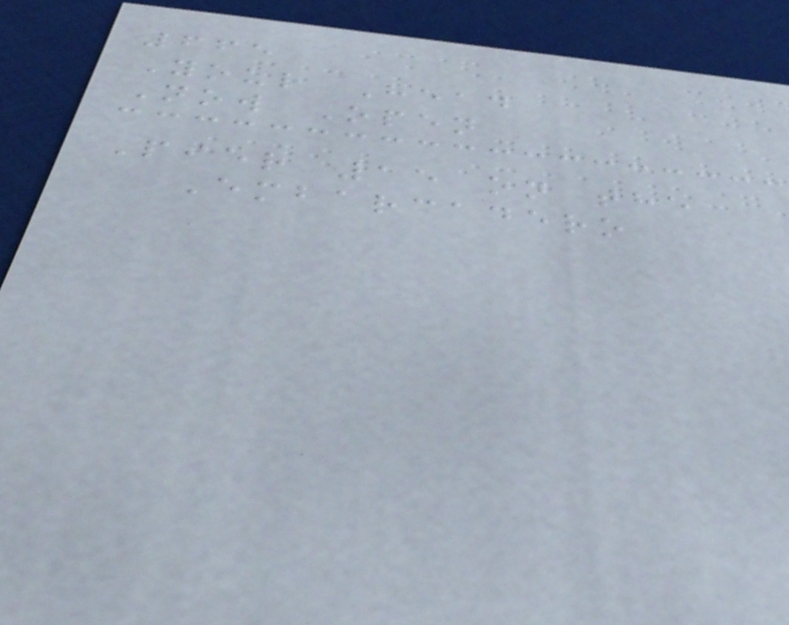665
Your Head
Now Open
Pier 15 on the
Embarcadero
